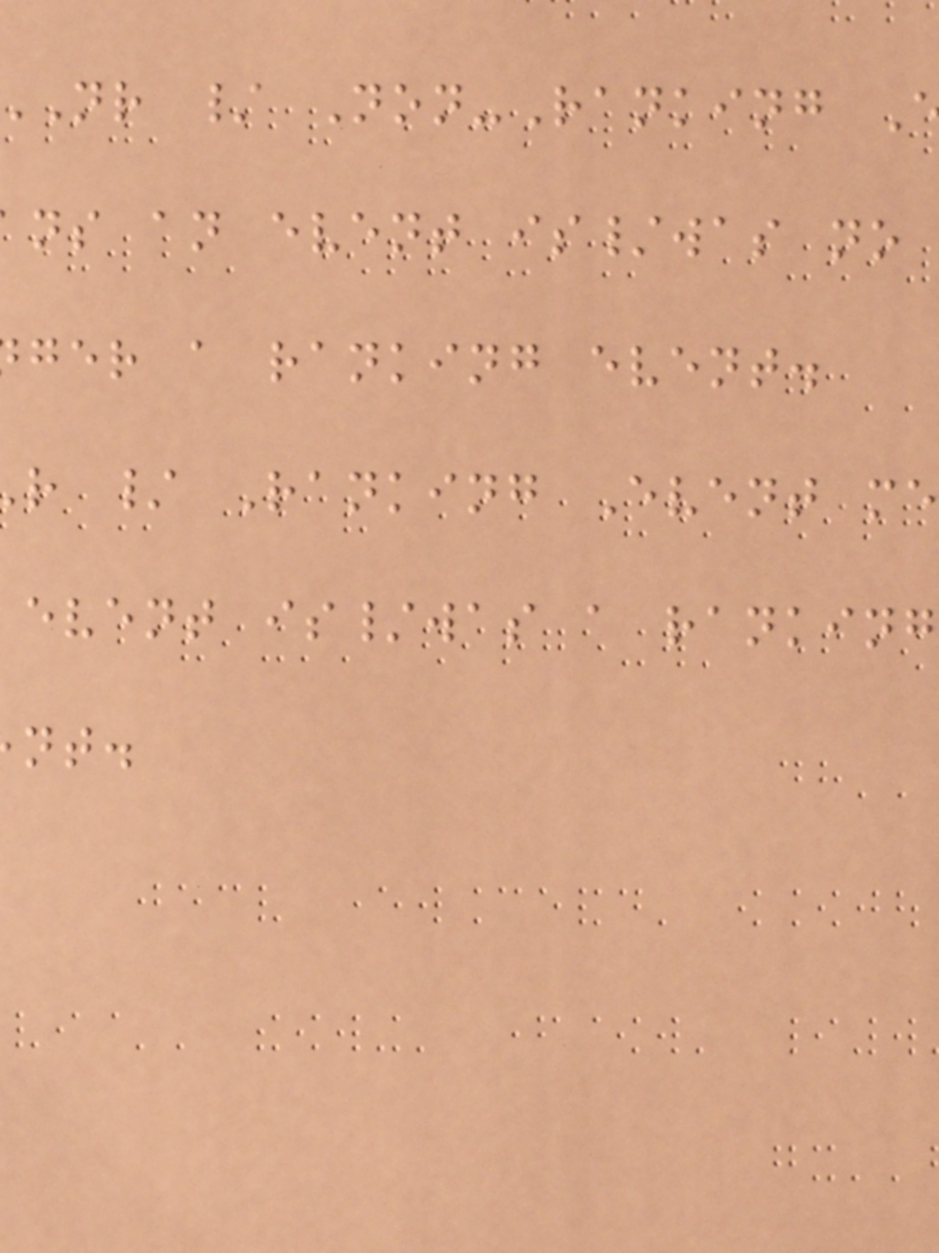nr / Non-Ranking
ns an event is/was no
ger a ranking event.
r / Ranking Event me
event is/was a ranking
